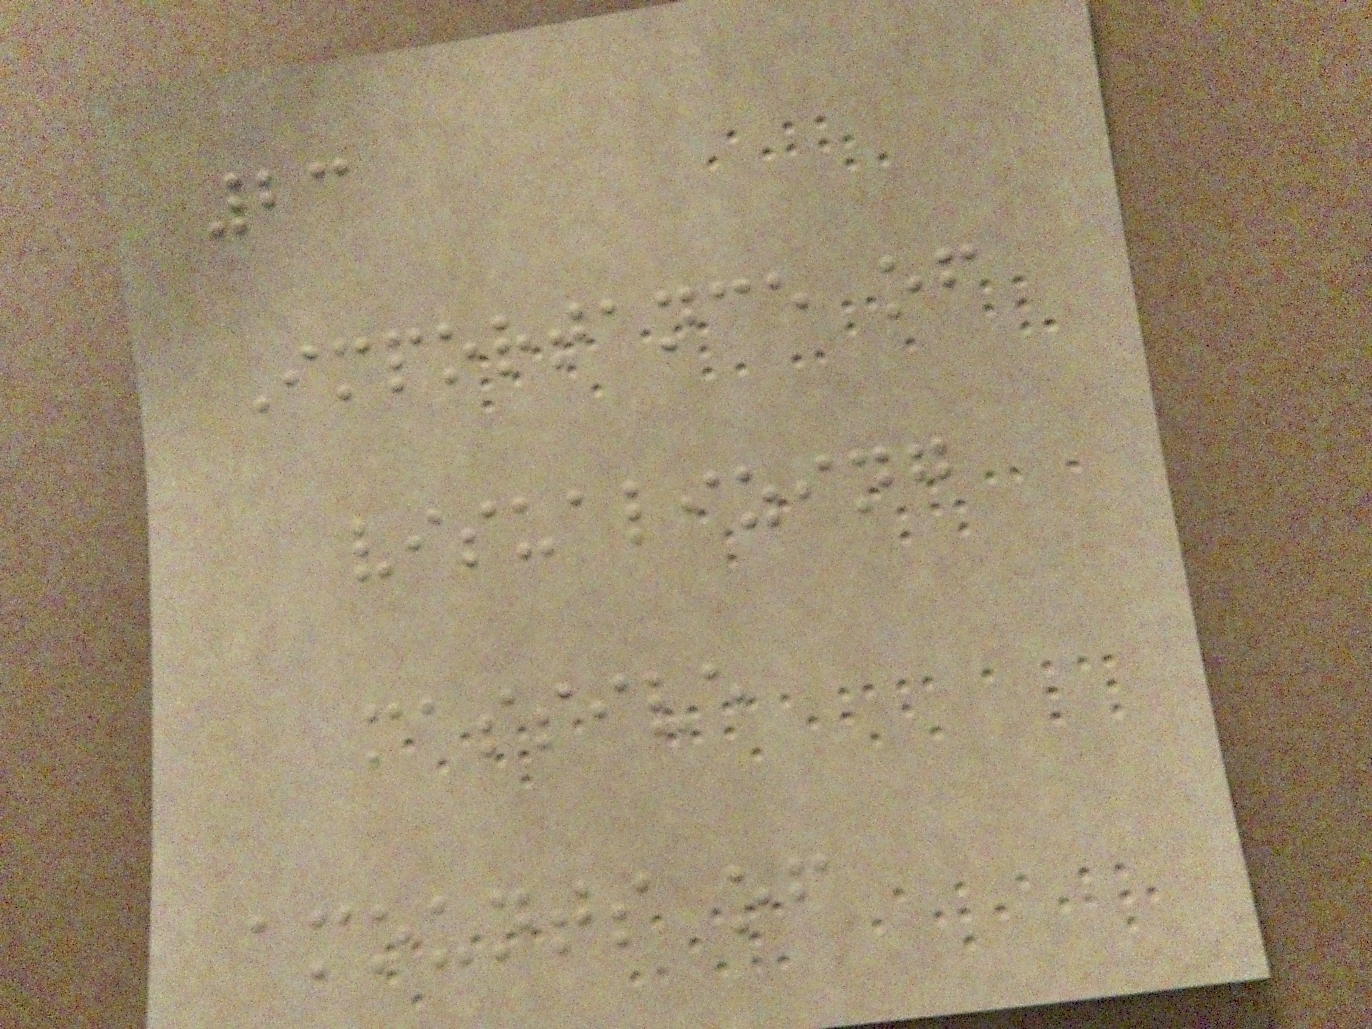23
Importance of
visualizing
massive
amounts of
